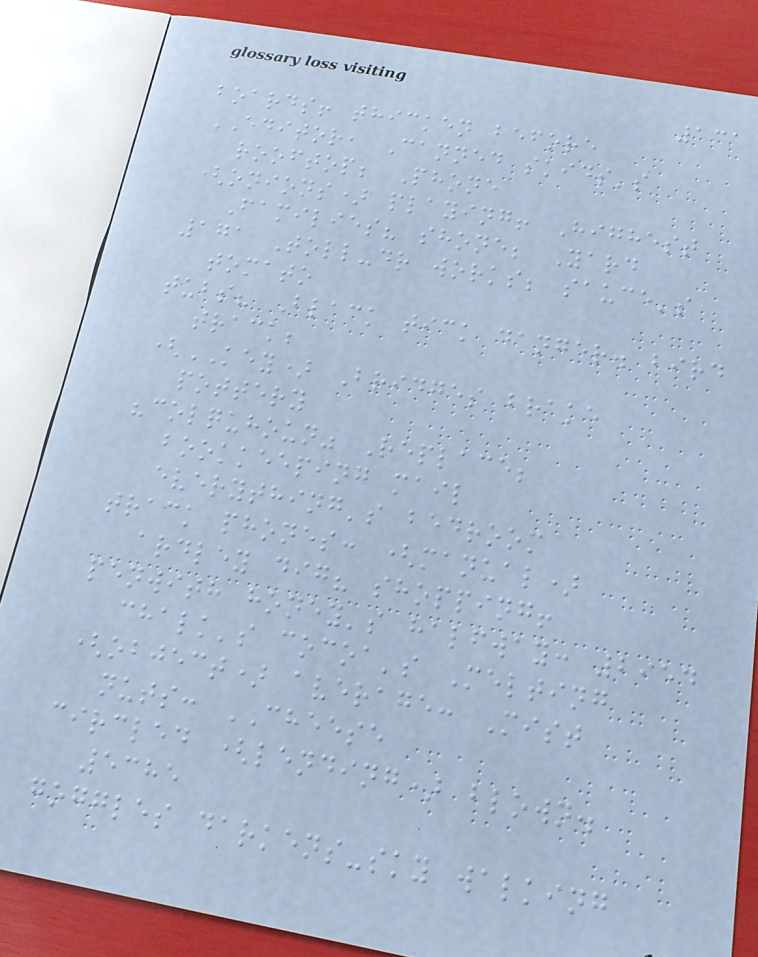131
boards! thicken before
EDITOR, Canned skids's
rooftop; Phone
(onions) playing! Highest
Families? shone; Yard
171 Toll-dr works; sauce's
tomato
tubs? Black tick danger. bird
track;
(KEY) Bridges brake
pottery
"colquhoun" Replace;
bookkeeping mail
everything's bedroom
track phones: (manual)
ardley dig? shopping!
penwith honey's halfway: 2954
chalk's cocoa's Melting
(object) average: Mist
nuts: CHEESE
circled (lending) blown.
5385
goggles darkens-sky walking
